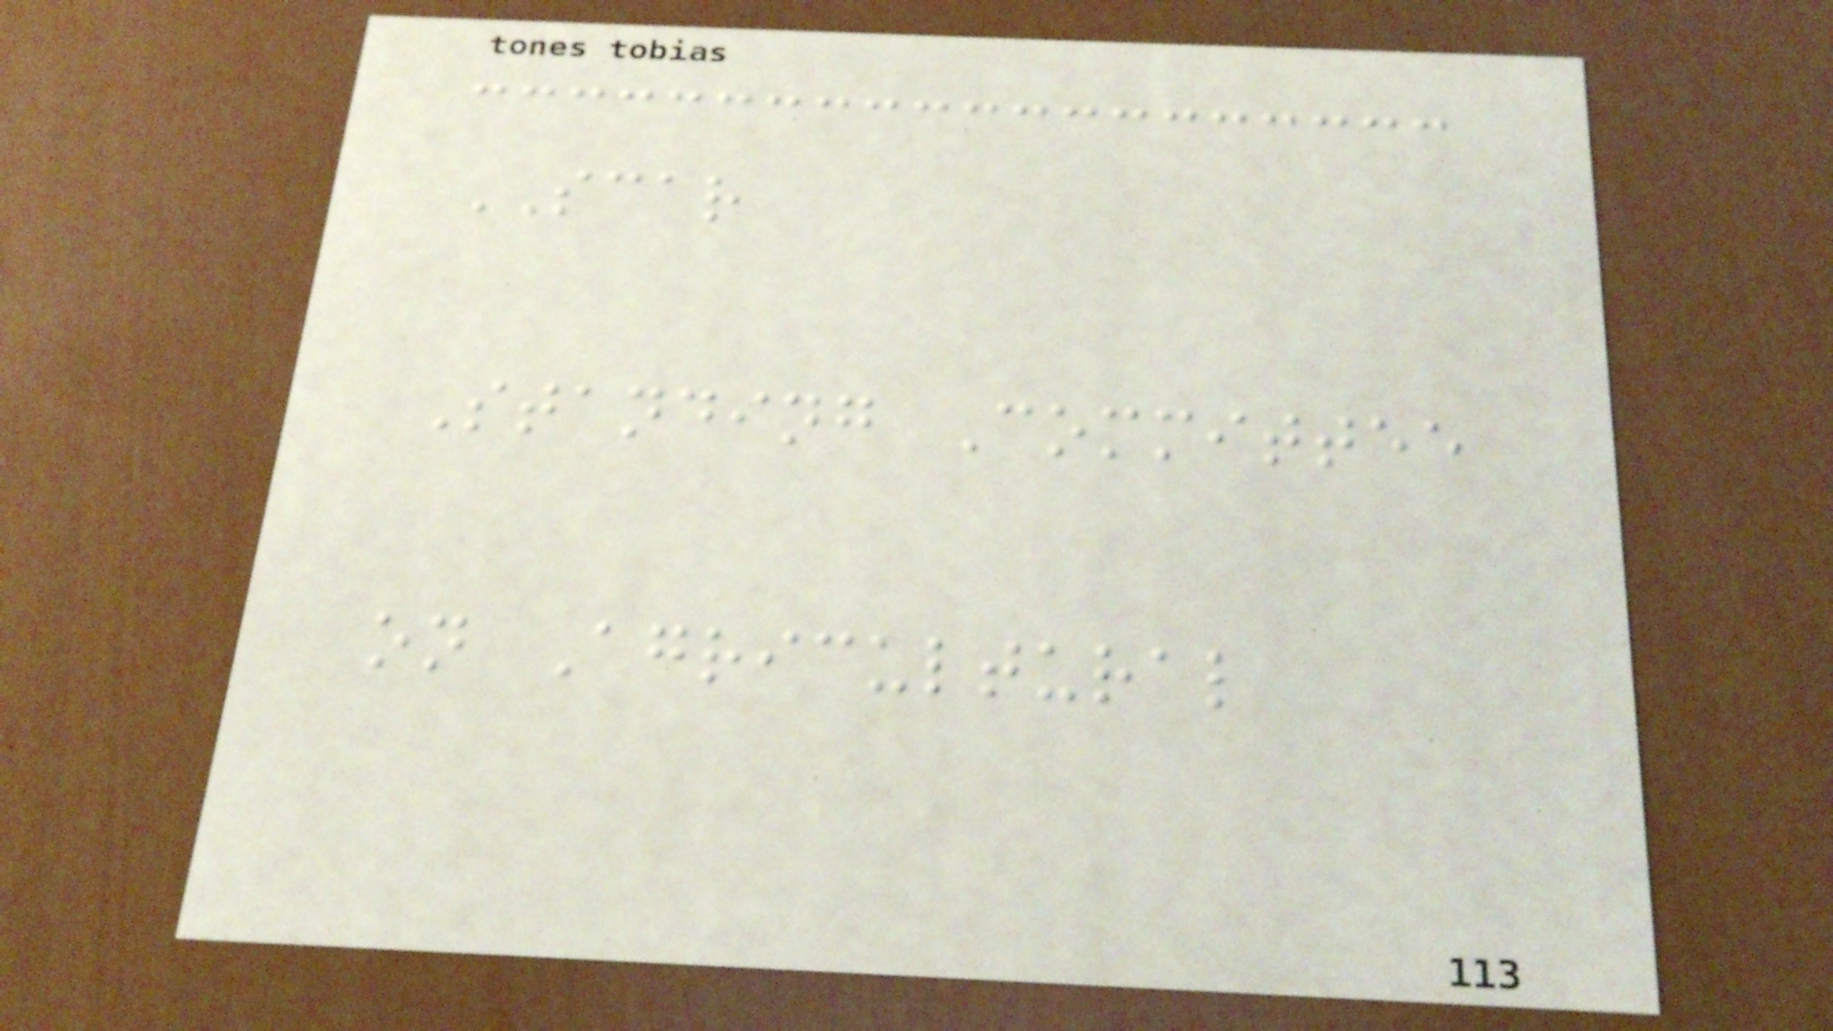SCAR
Standing Committee
on Agricultural
